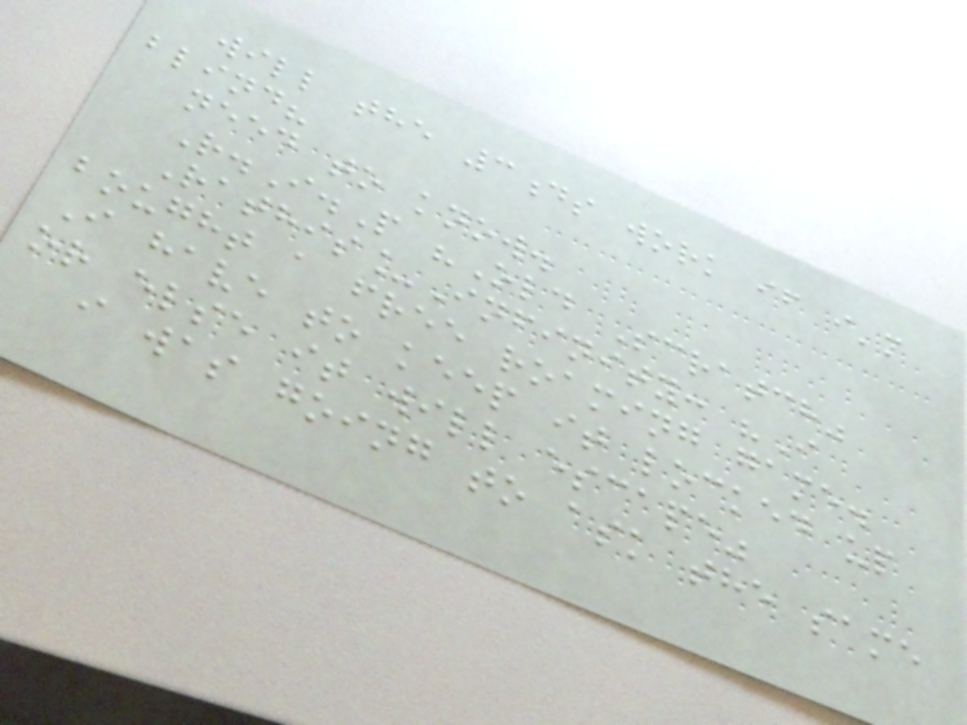will the 3ds work if i'm
blind?
need to know.
R.I.P "Old Scratch"
Rathis_Infinity: "I
bought a free roaming game.
I have to keep it locked up
or else it will escape"
i was going to ask the same
